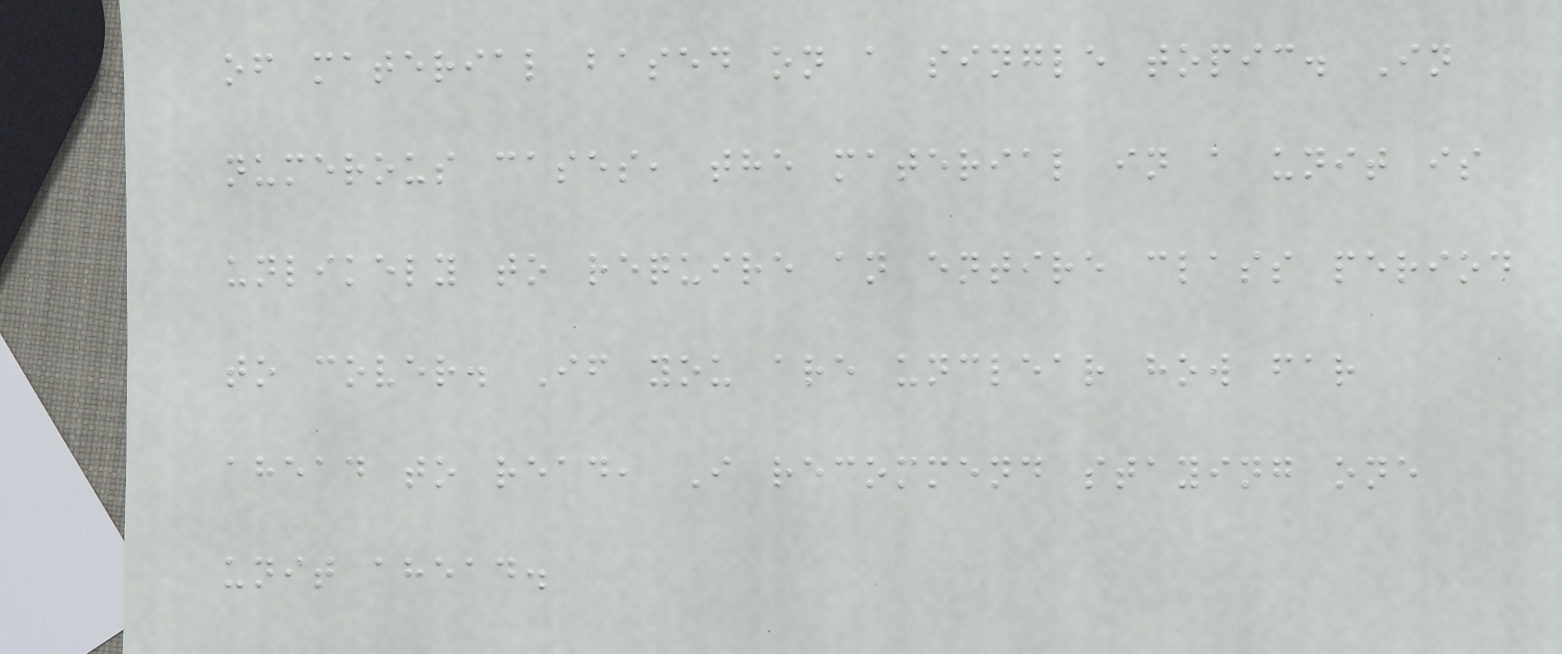of material based on a single topic. In
numerous cases, the material in a unit is
unlikely to require an entire class period
to cover. If you are unclear how far
ahead to read, I recommend staying one
unit ahead.
